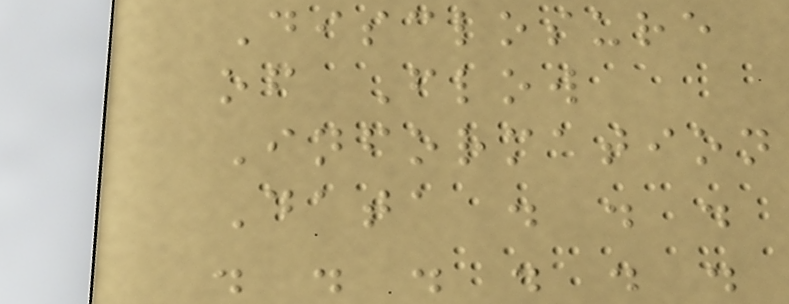Disclosure
of Flow
Information
Data . . .
. . . . . .
